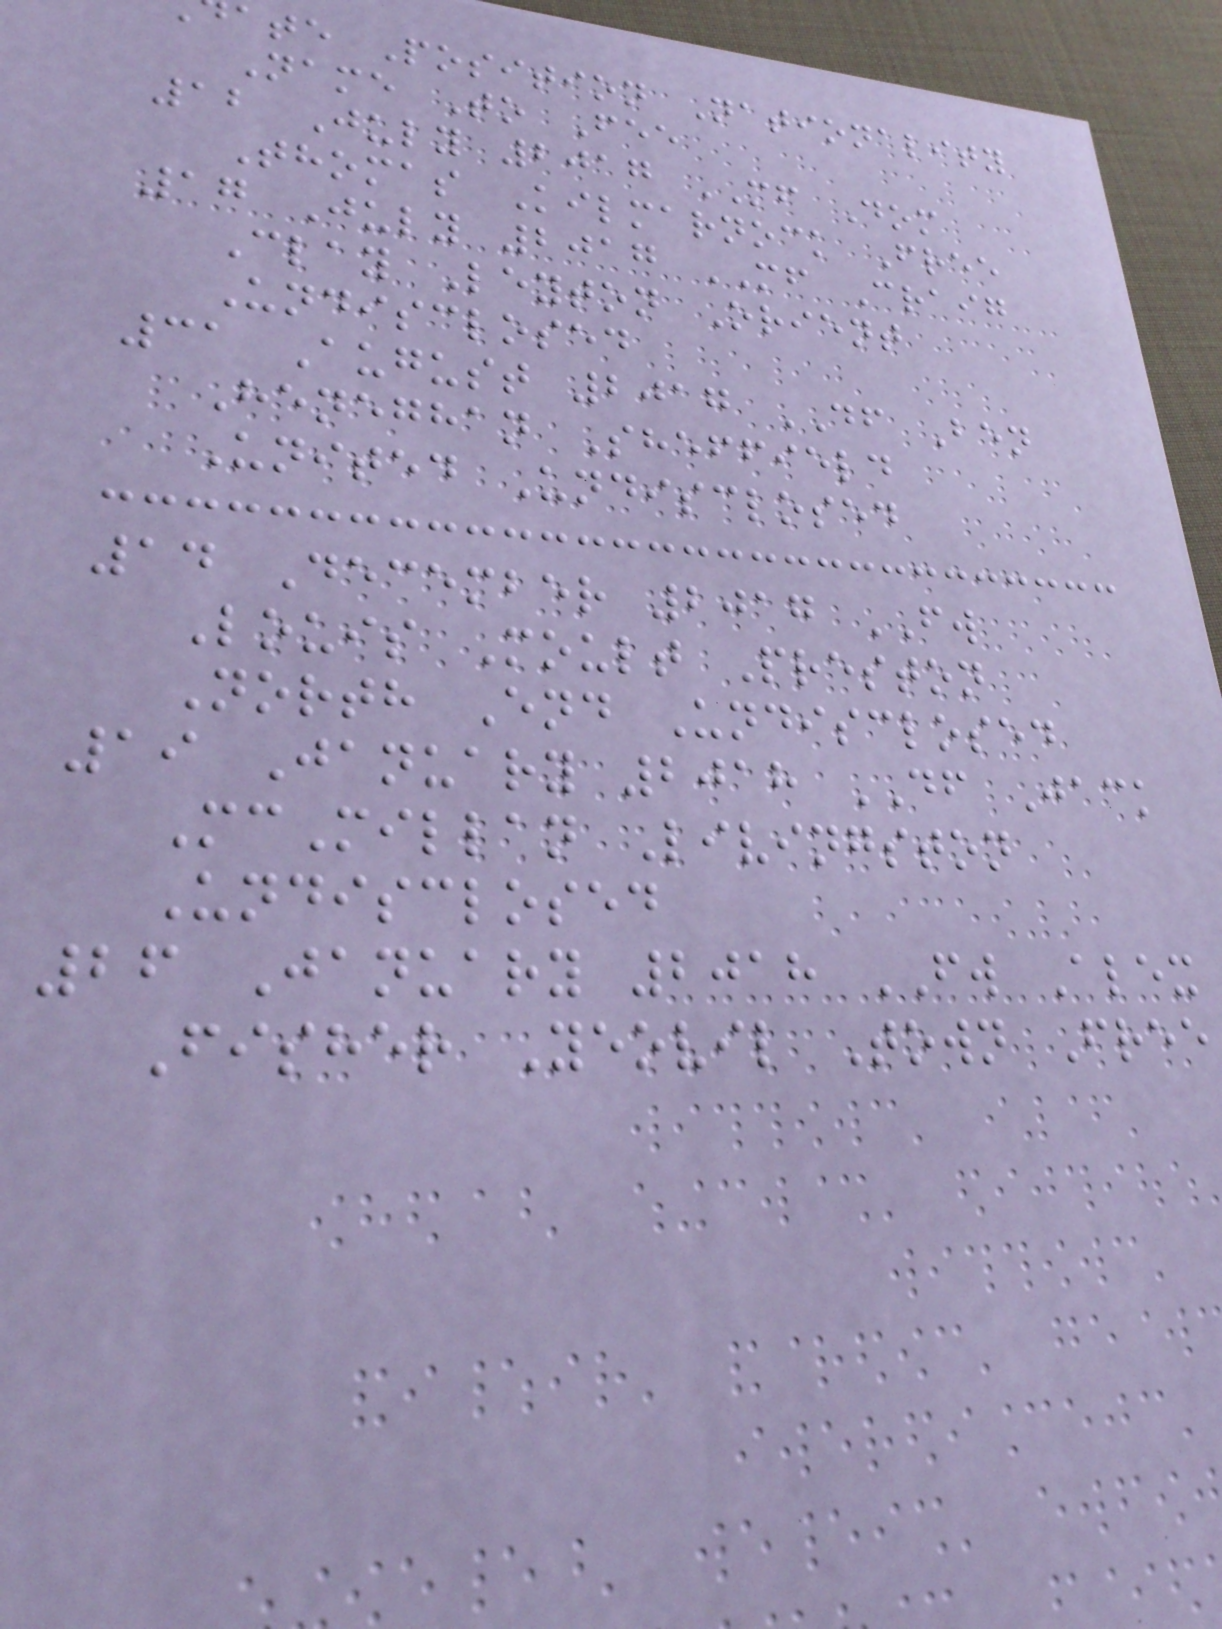ate Position Nationality
Name To Fee
12 July 2017 MF Dom
Thomas Kilmarnock Free
17 July 2017 MF Craig
Clay Leyton Orient
Undisclosed
31 August 2017 DF Ben
Heneghan Sheffield
United Undisclosed
14 December 2017 FW
Louis Moult Preston
North End Undisclosed
19 January 2018 DF Jack
McMillan Livingston
Undisclosed
26 January 2018 FW Alex
Fisher Yeovil Town Free
